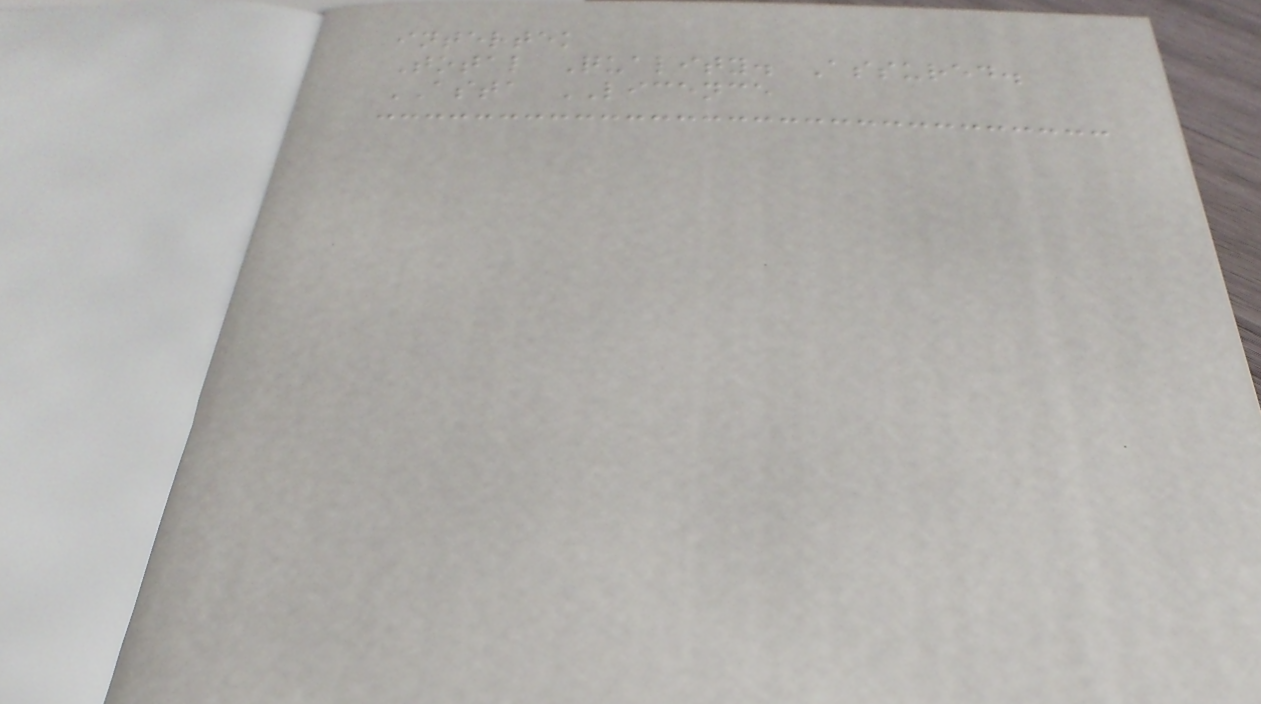intertek
Total Quality. Assured.
ASTA LICENCE
